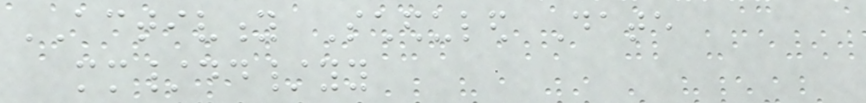ACTIVITY Scheduled Date
mm/dd/yy
